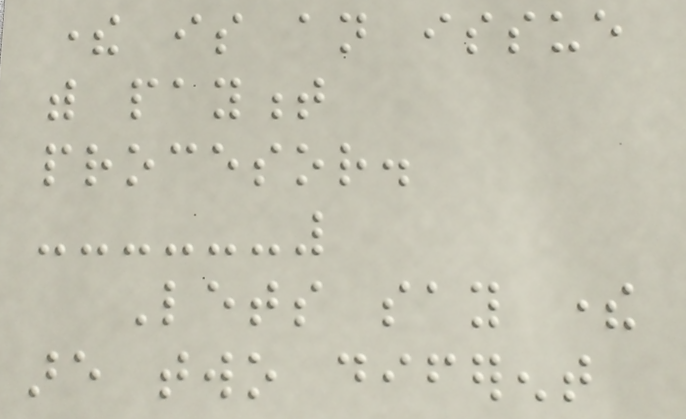there is an issue
with payment
procesor.
Lets say there
are two diferent
